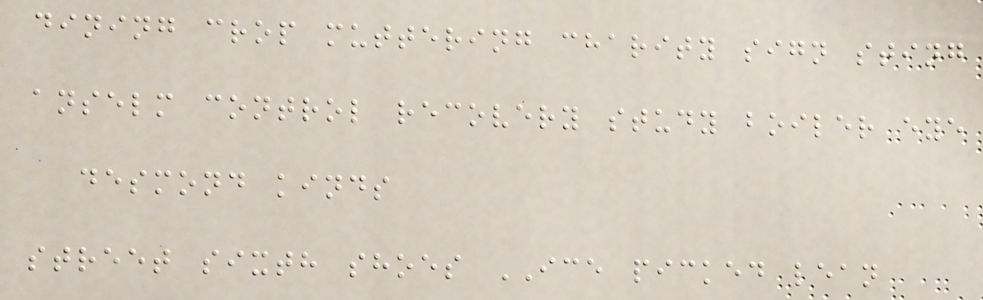dining crop muttering charity sign sting
anselm control recovery study boiler eye
desmond kinds
street sixth shoes ICE picked lean
